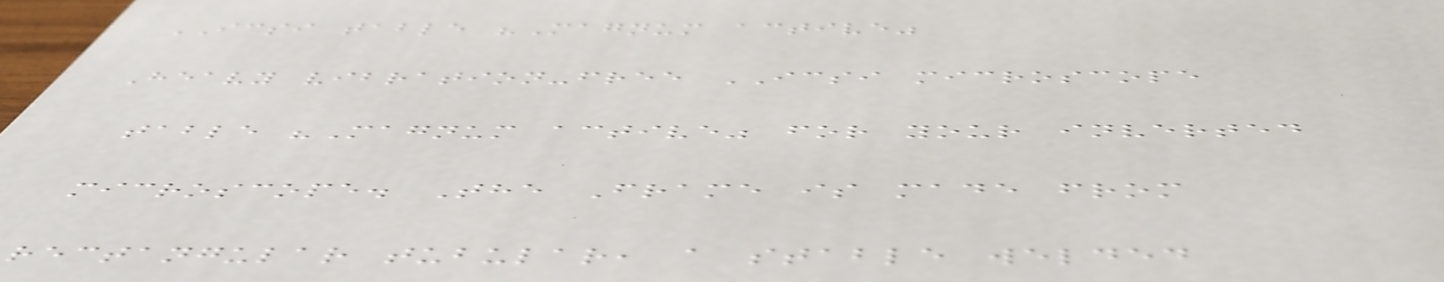ICSI table "Magnum active"
Heavy vibration-free ICSI microscope
table "Magnum active" for your inverted
microscope. The Frame is made from
rectangular tubular, a stable welded
